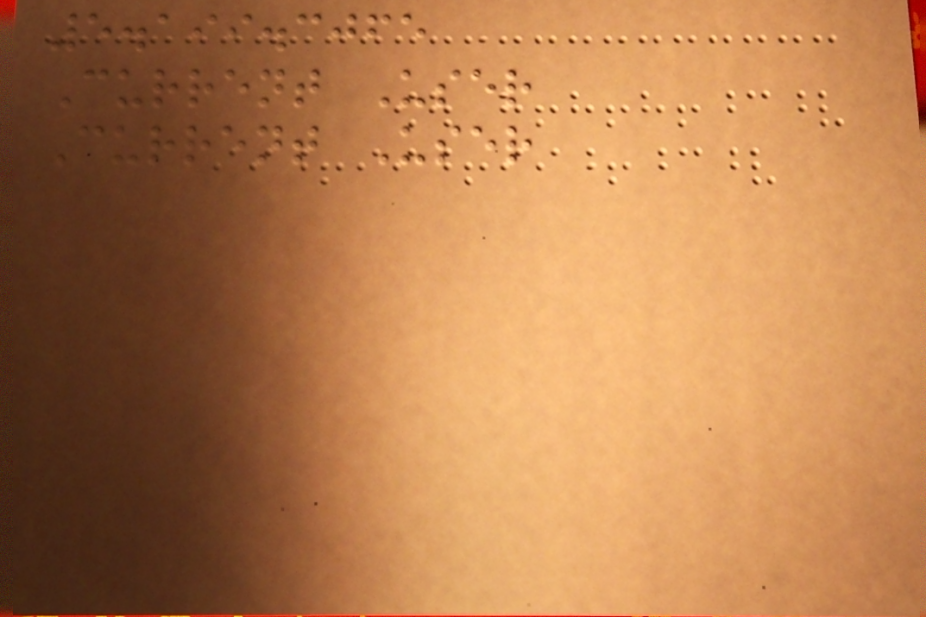5.199.3065
Current User
Current User
